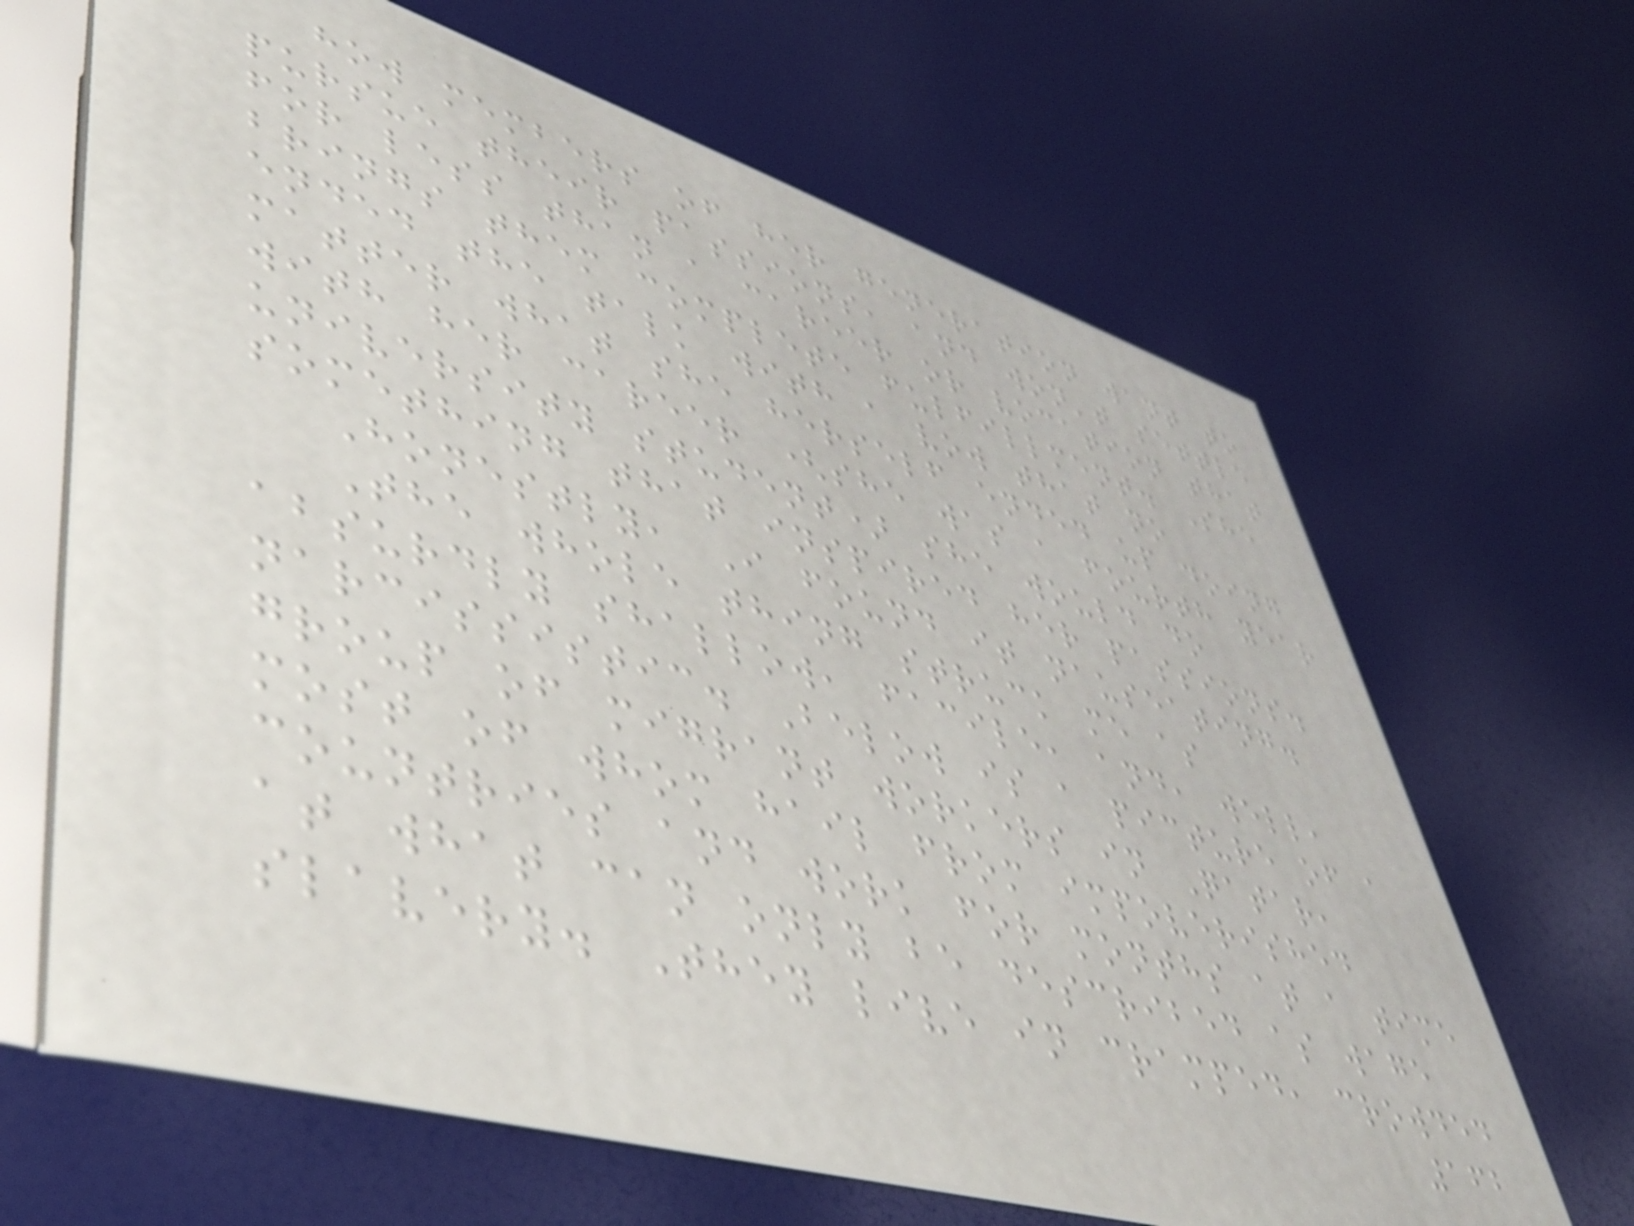how members of her generation want to
pursue their passions, and won't settle
for less than a career or vocation that
brings them complete fulfillment. She
ended the talk with a vow that no
matter what she herself ended up doing
with her career (she was a fourth year
university student) she would do
something that inspired her passions.
Honestly, I found it nauseating.
The whole thing struck me as
absurdly shallow, facile, and, well,
narcissistic. Below is a picture of a
group of migrant workers in Qatar,
most of whom hail from impoverished
countries and work for months at a time
at what can only be described as wage
slavery. They live in cramped, crowded
162
